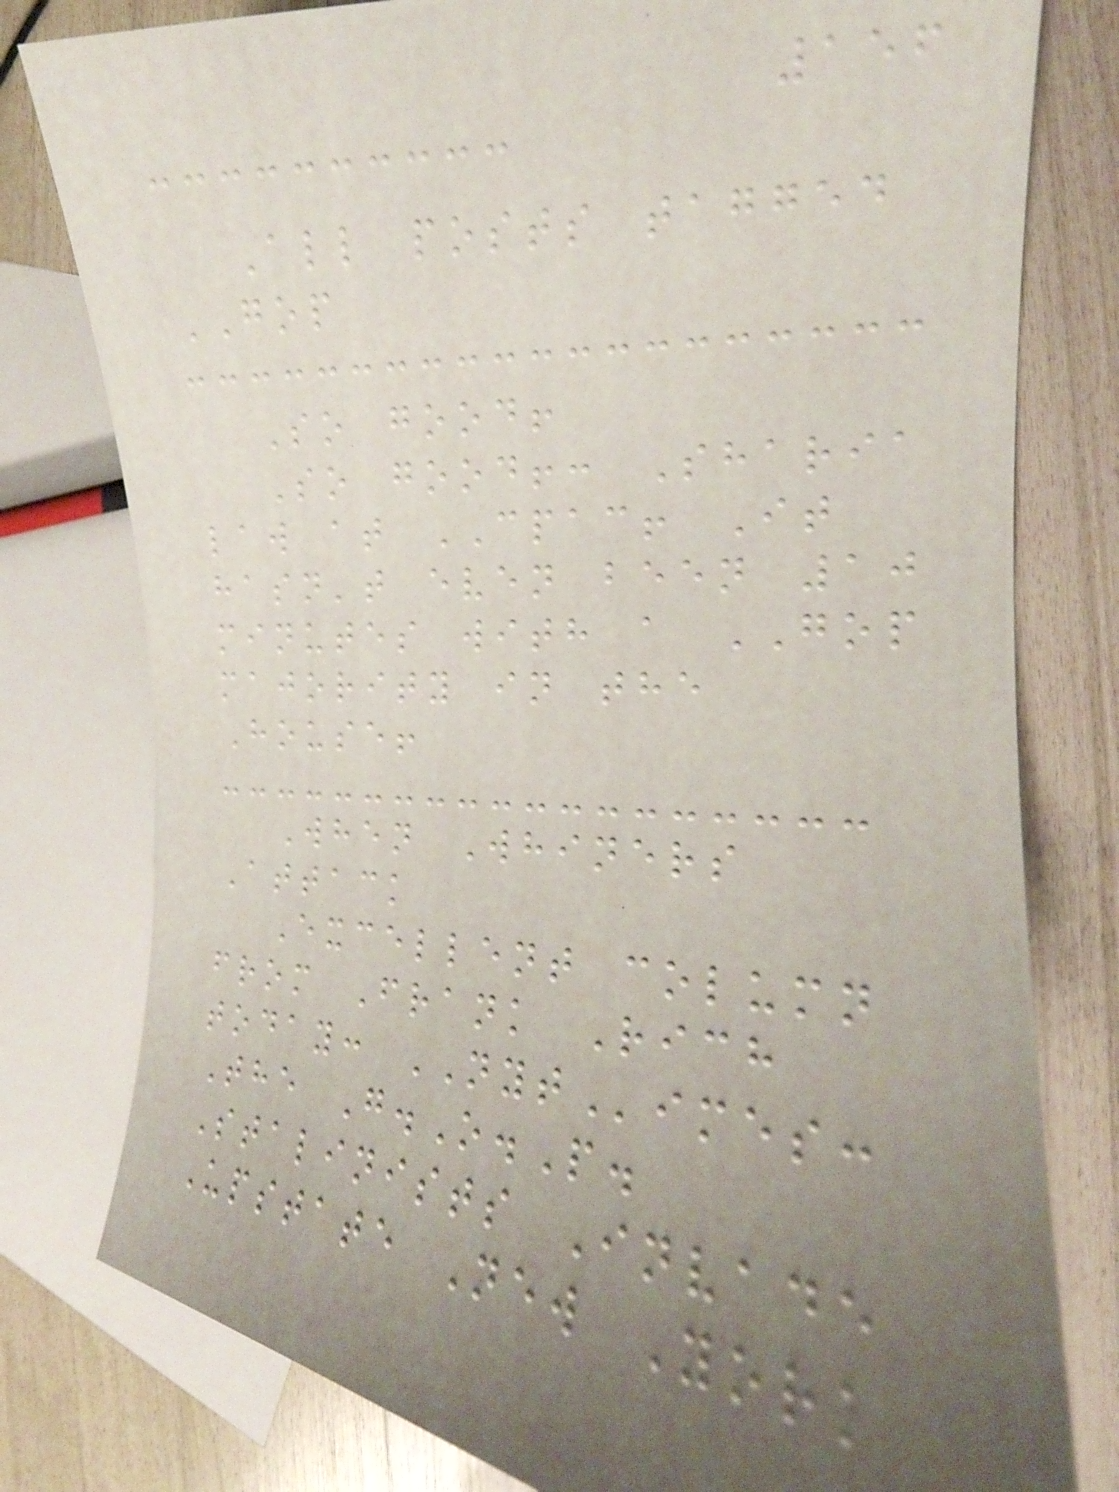156
All posts tagged
GOP
So good!
So good!: Sharia
law at CPAC! It
hasn't even been 10
minutes with a GOP
majority in the
House!
When Whiners
Attack
Excellent column
from Frank Rich
today: NYTimes:
The G.O.P.
Stalinists Invade
Upstate New York
